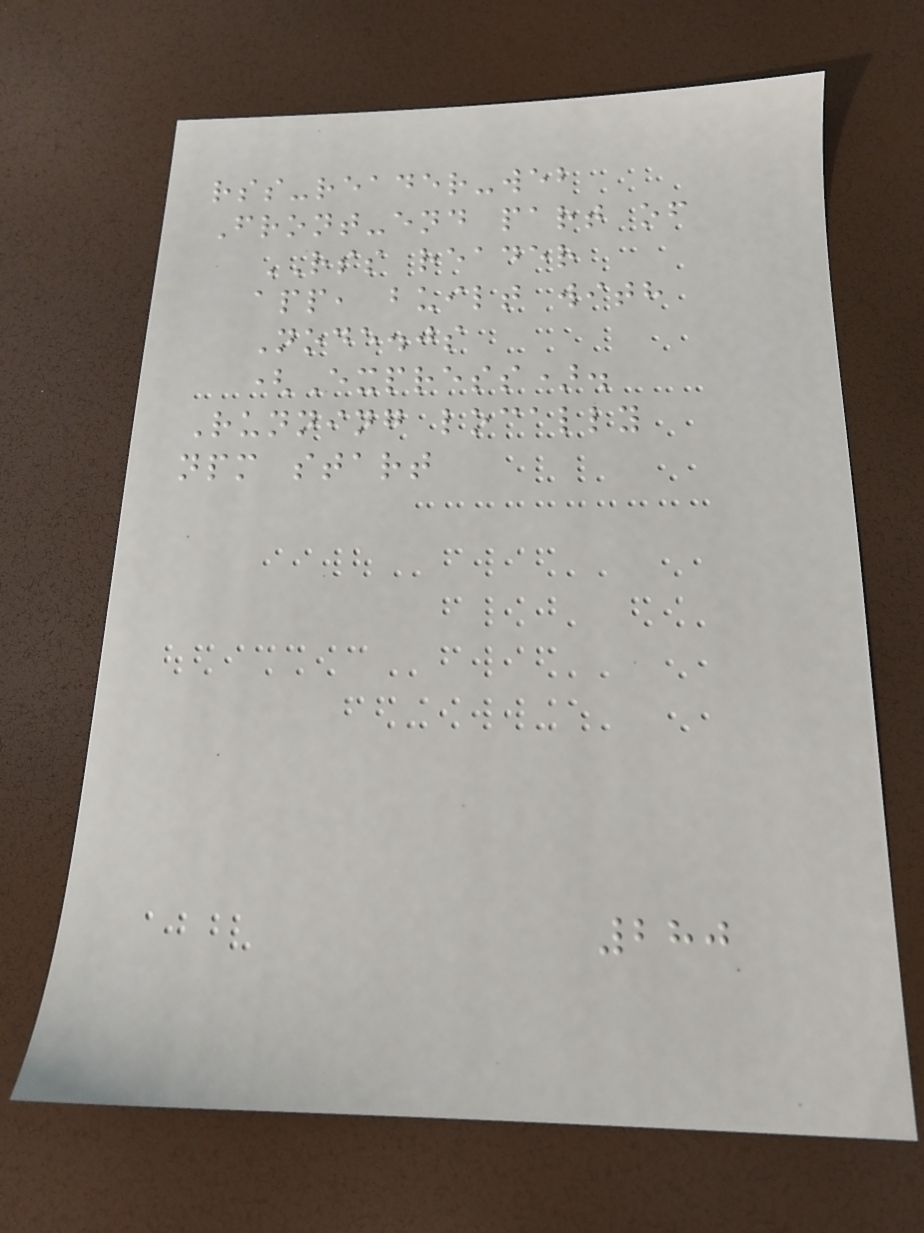rss-reader-web
Front-end part of
RSS reader
app, built with
Node.js
(Express).
Running locally
npm start
280
